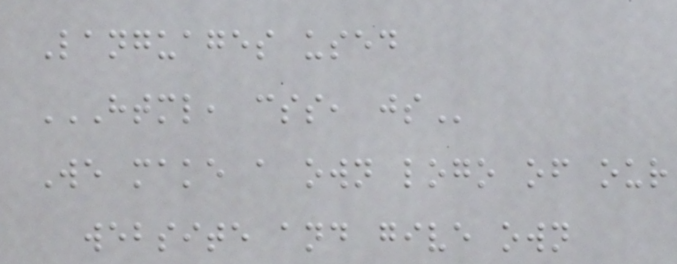Languages used
HTML, CSS, JS
We make a own logo of our
website and give own
